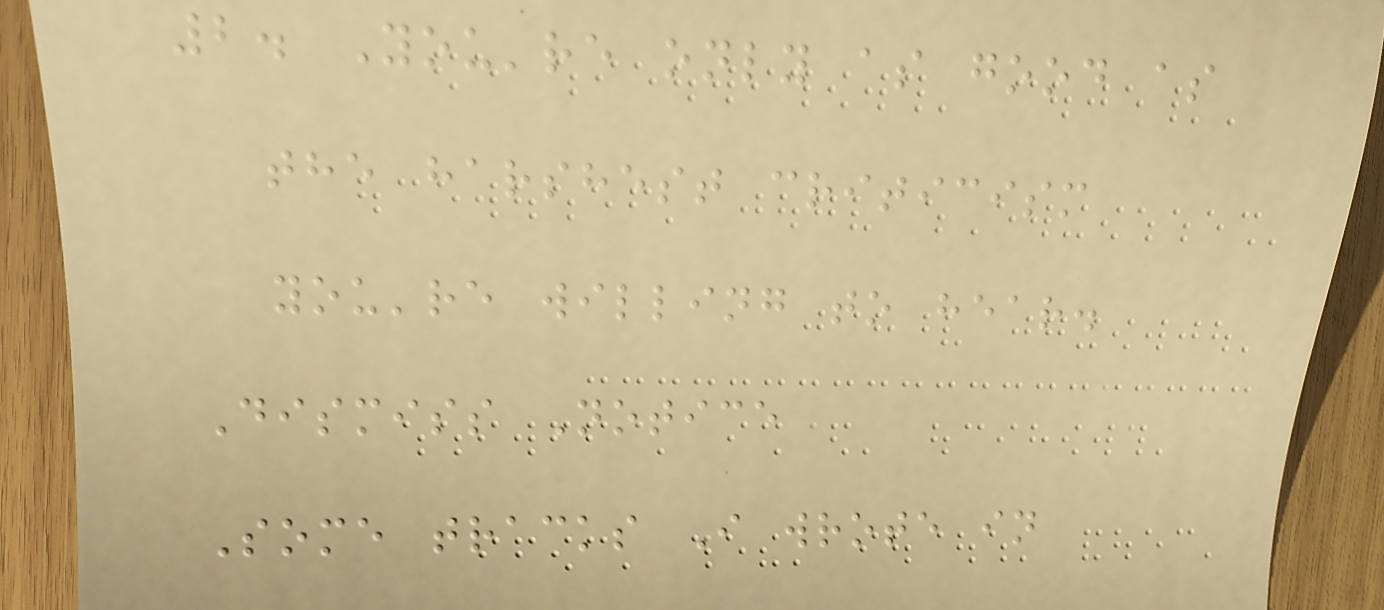2. You're only as good as
the harshest criticism
you're willing to hear.
Dismiss Notice
Some tracks I wrote in
